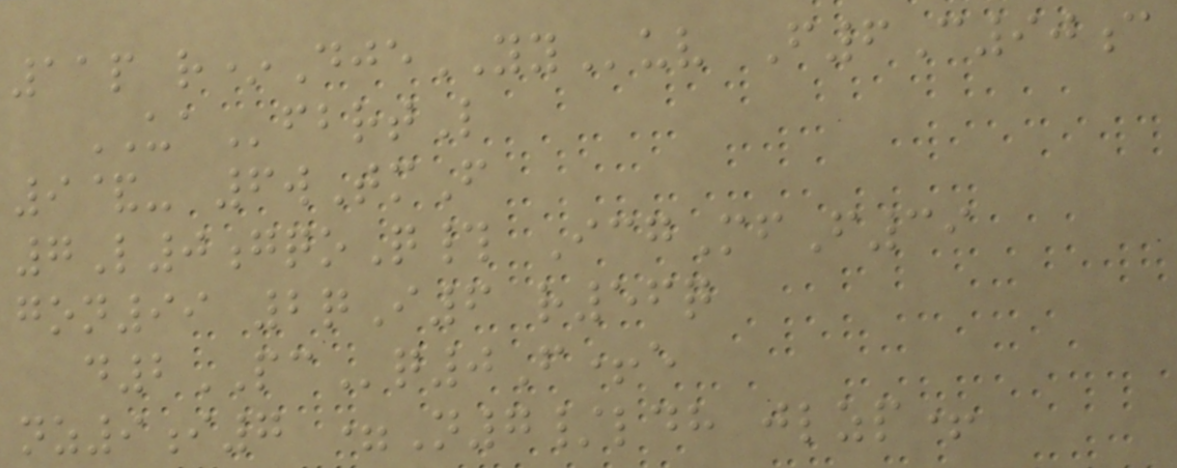11p r*DjeYYuv F6C90c
UAfbrtL
9&- 6wTmF
7L0gqoQ# IcgMfF39
gon99 2qI6 r56q
d2PCq0F+e
nz9i7 =N7/ldh jlzp+
